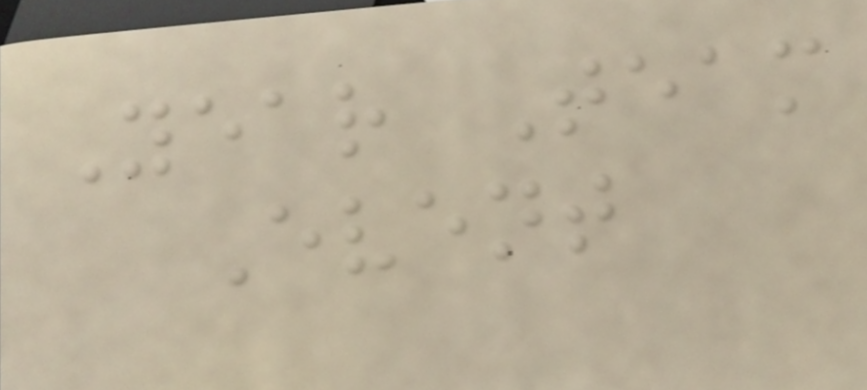Year Team
Event
